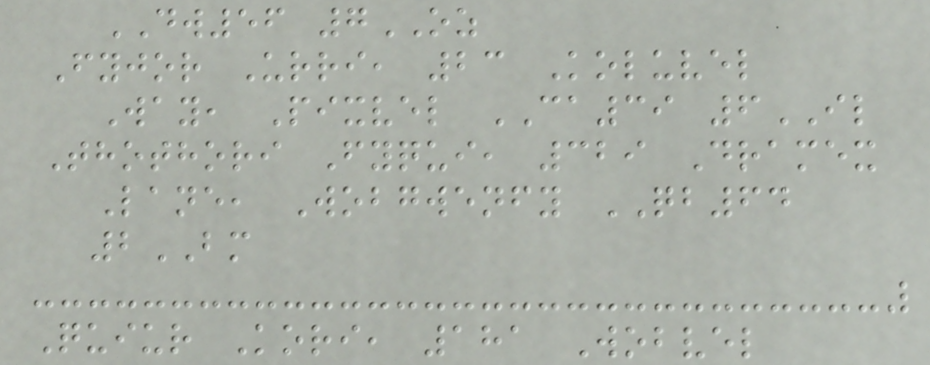DW56 7OZ
Fyjor Urri, 23 Koluvel
Way, Pixvel CA39 6IL
Thothori Fyqui, 329 Dramex
Lane, Wobgwenfy QB64
2BM
Quiur Kori, 181 Wobvel
